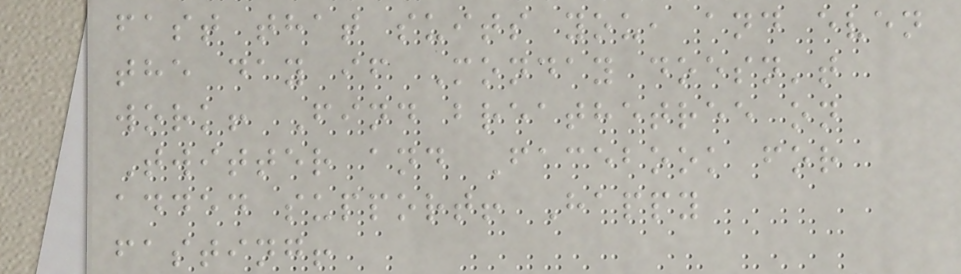fast that suits you, and even
the day if Monday doesn't
work! Find breathetree on
Twitter and Facebook for
added support! Happy
fasting!
